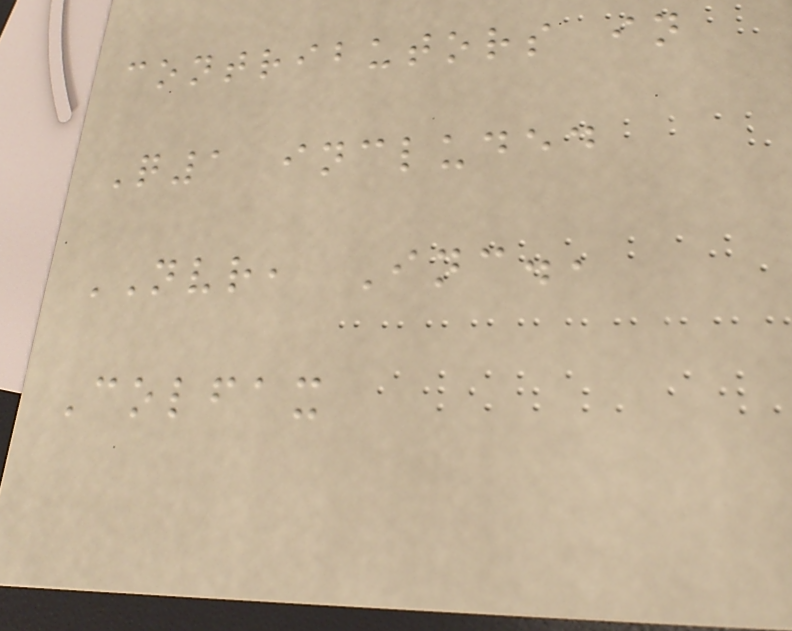contributors in
Q1 included
NVR, Inc.,
Colfax
